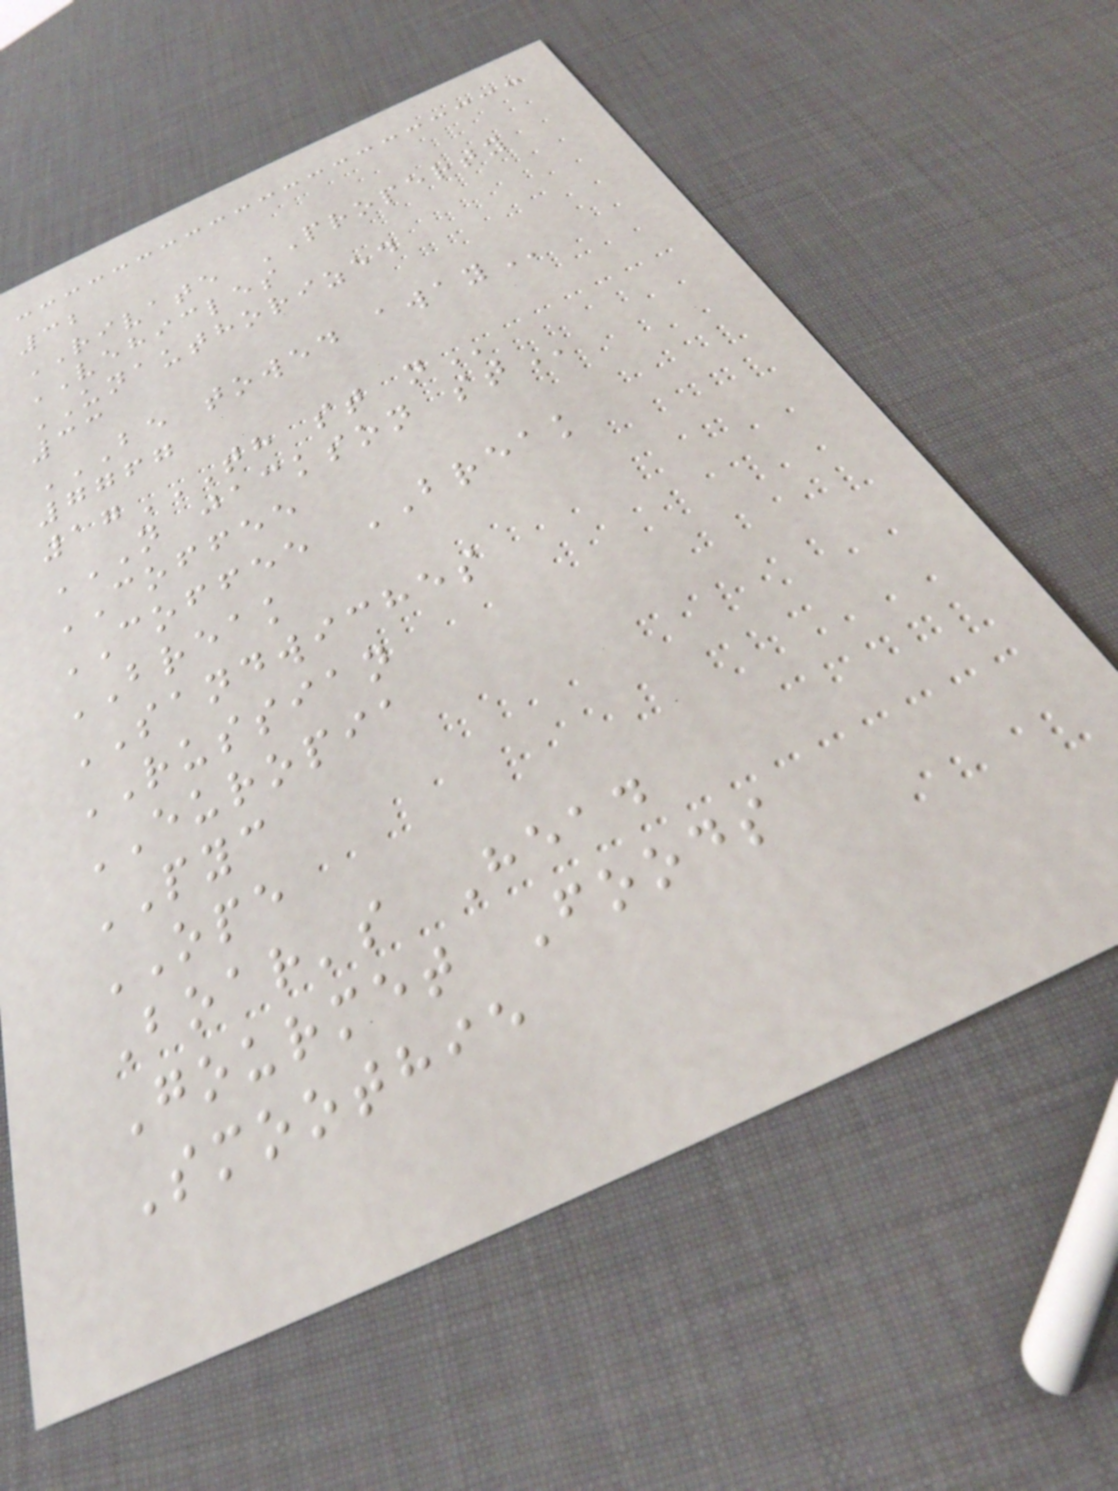32
RIVATE PROPERTY
VEHICLES
UNAUTHORIZED
33
BE TOWED AWAY
7767
17TH ST N
N JACKSON ST
COFFEE
COFFEE BREAK
BREAK
SANDWICHES
RUSSIAN
EUROPIA
PYC
OPE
Boar's Head
Gourmet Foods
Smoothie
